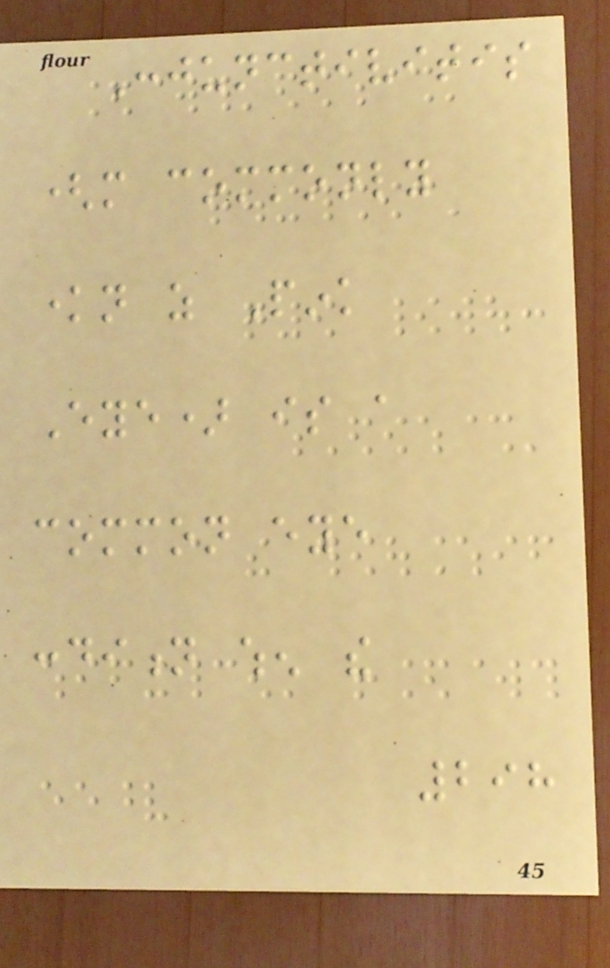Conjunctivitis
(more commonly
known as Pink
Eye) is a
common eye
condition when the
298
